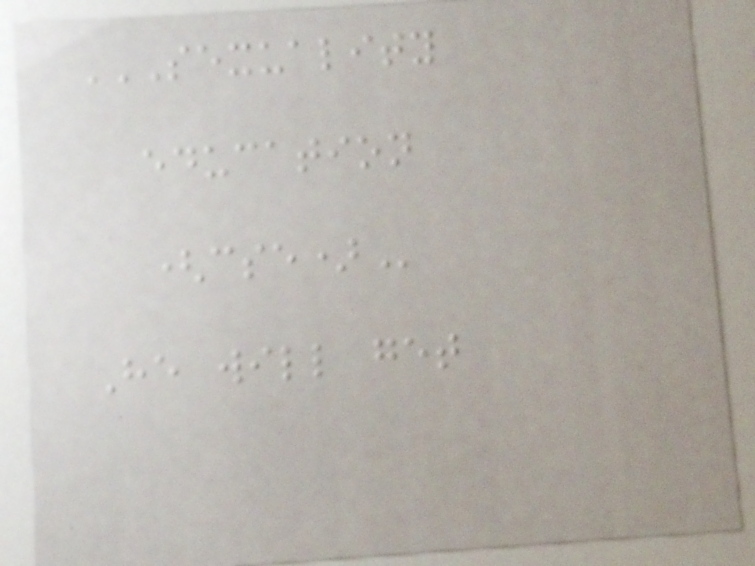SEXUALITY
EDUCATION
(CSE)
He will get
